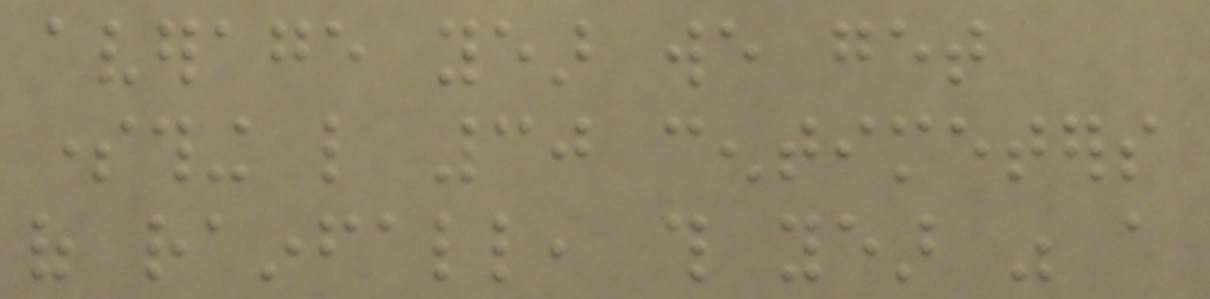average year we get
something like 30 centimeters
of rainfall, this year was a
